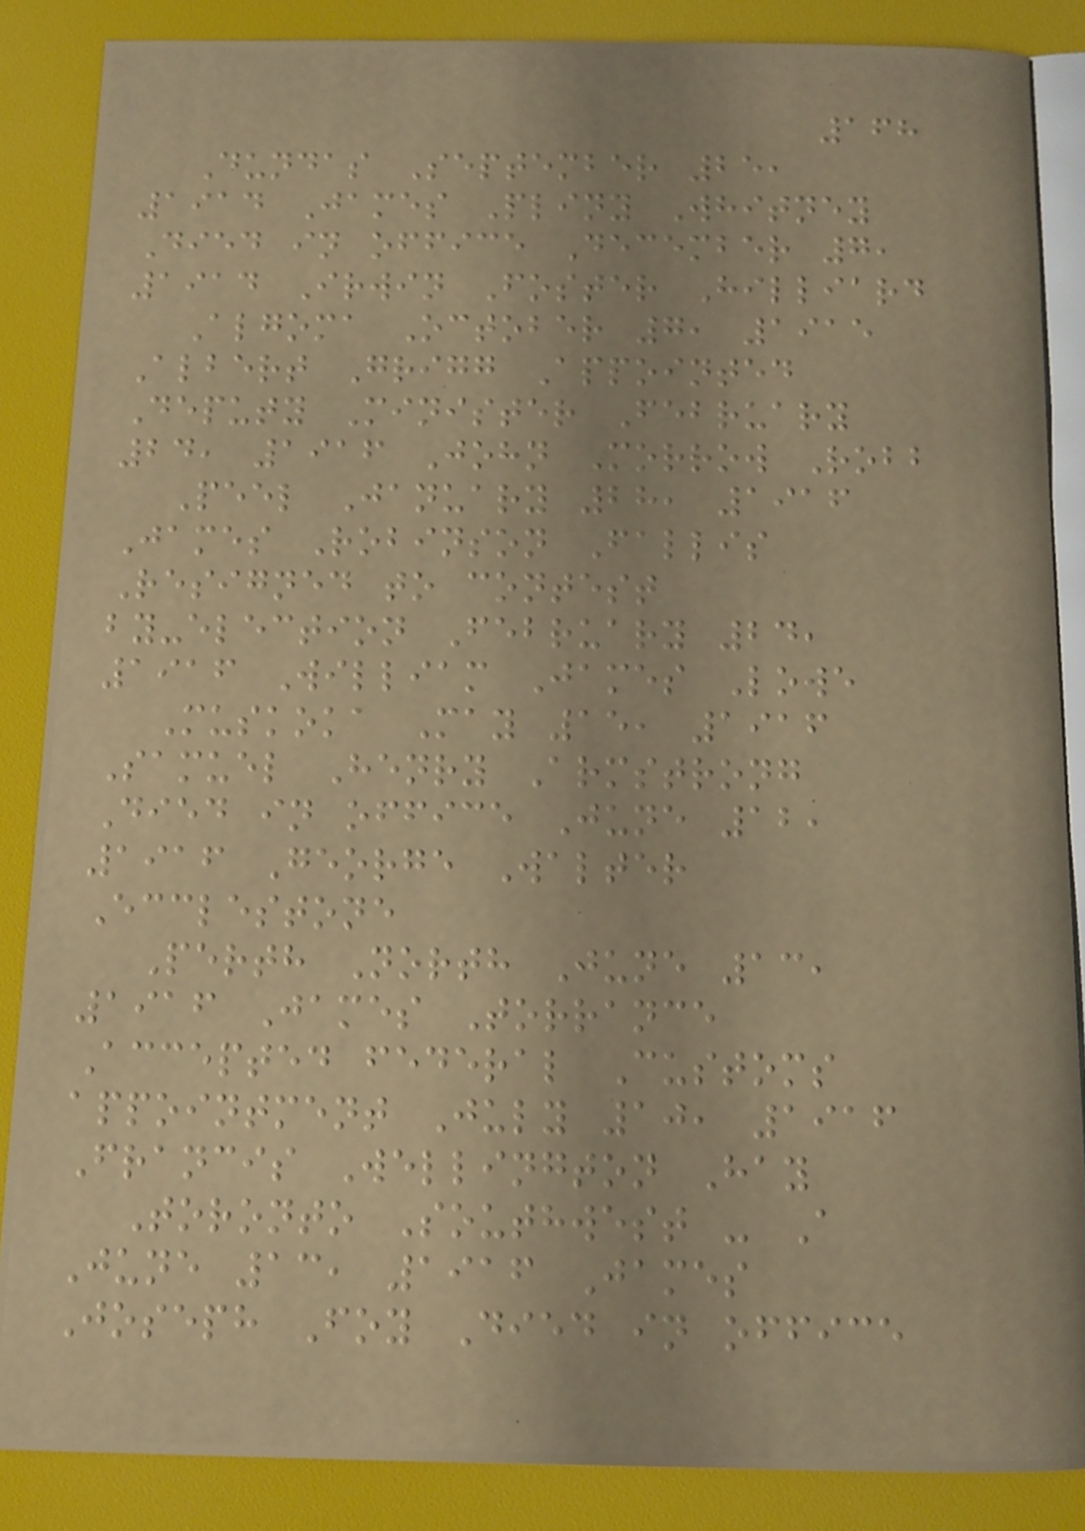168
Dundas September 25,
1914 James Pliny Whitney
Died in office December 7,
1914 Irwin Foster Hilliard
Algoma October 7, 1915
Albert Grigg Appointed
Deputy Minister February
24, 1916 John Morrow Robb
Peel January 28, 1916
James Robinson Fallis
Resigned to contest
by-election February 24,
1916 William James Lowe
Muskoka May 15, 1916
Samuel Henry Armstrong
Died in office June 12,
1916 George Walter
Ecclestone
Perth North June 13,
1916 James Torrance
Accepted federal Customs
appointment July 10, 1916
Francis Wellington Hay
Toronto Southwest - A
June 13, 1916 James
Joseph Foy Died in office
